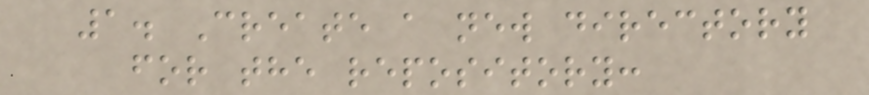1. Create a new directory
for the repository:
